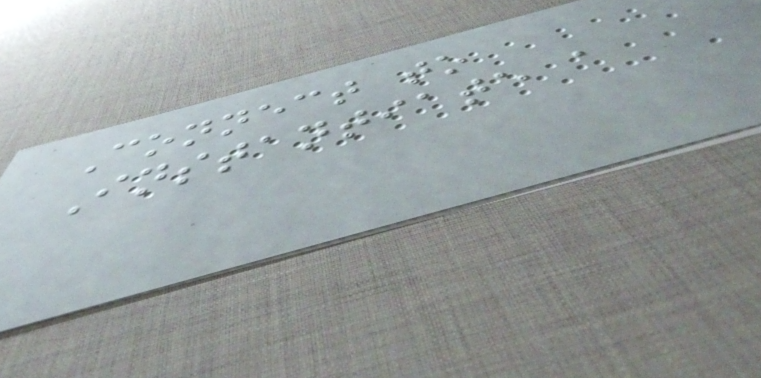Connect to
Instantiate a
